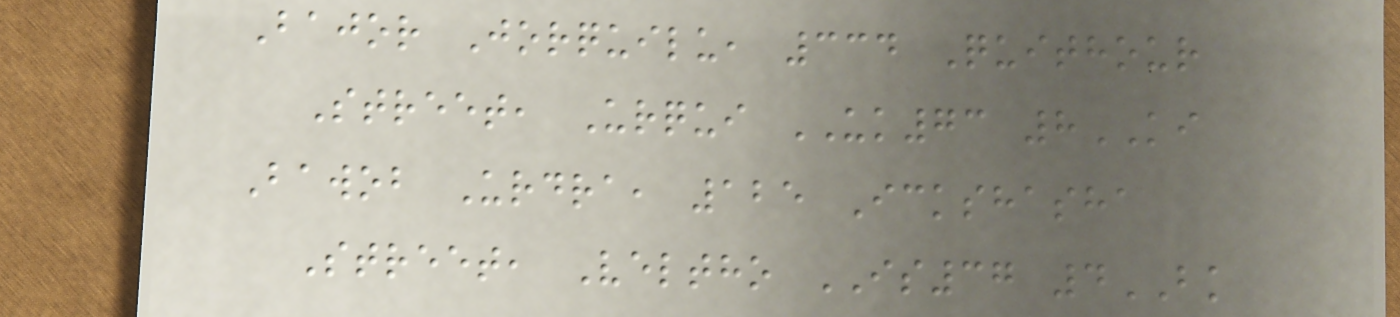Bajor Jorquilu, 334 Quithour
Street, Urqui UK73 8KI
Bawob Urdra, 125 Ickshasha
Street, Veltho IS37 4BK
